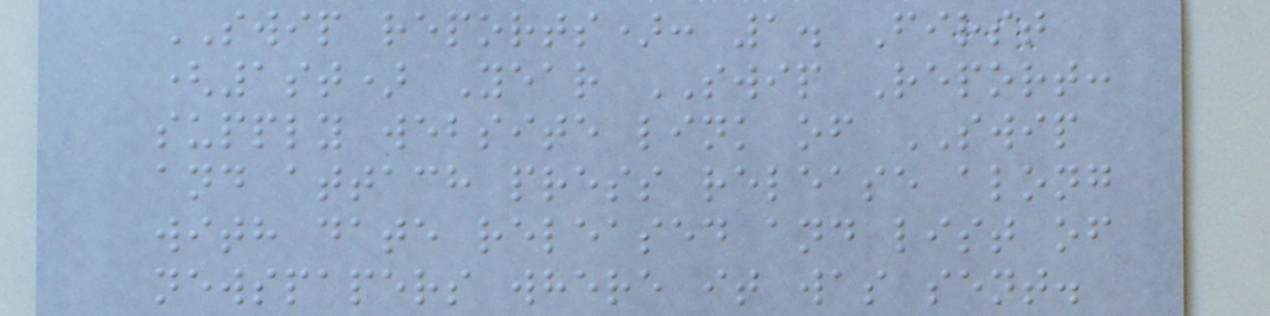SWIP reports): 1. First
(1st) Year SWIP Report:
supply website link of SWIP
and attach press release along
with date released and list of
newspapers where it was sent.
